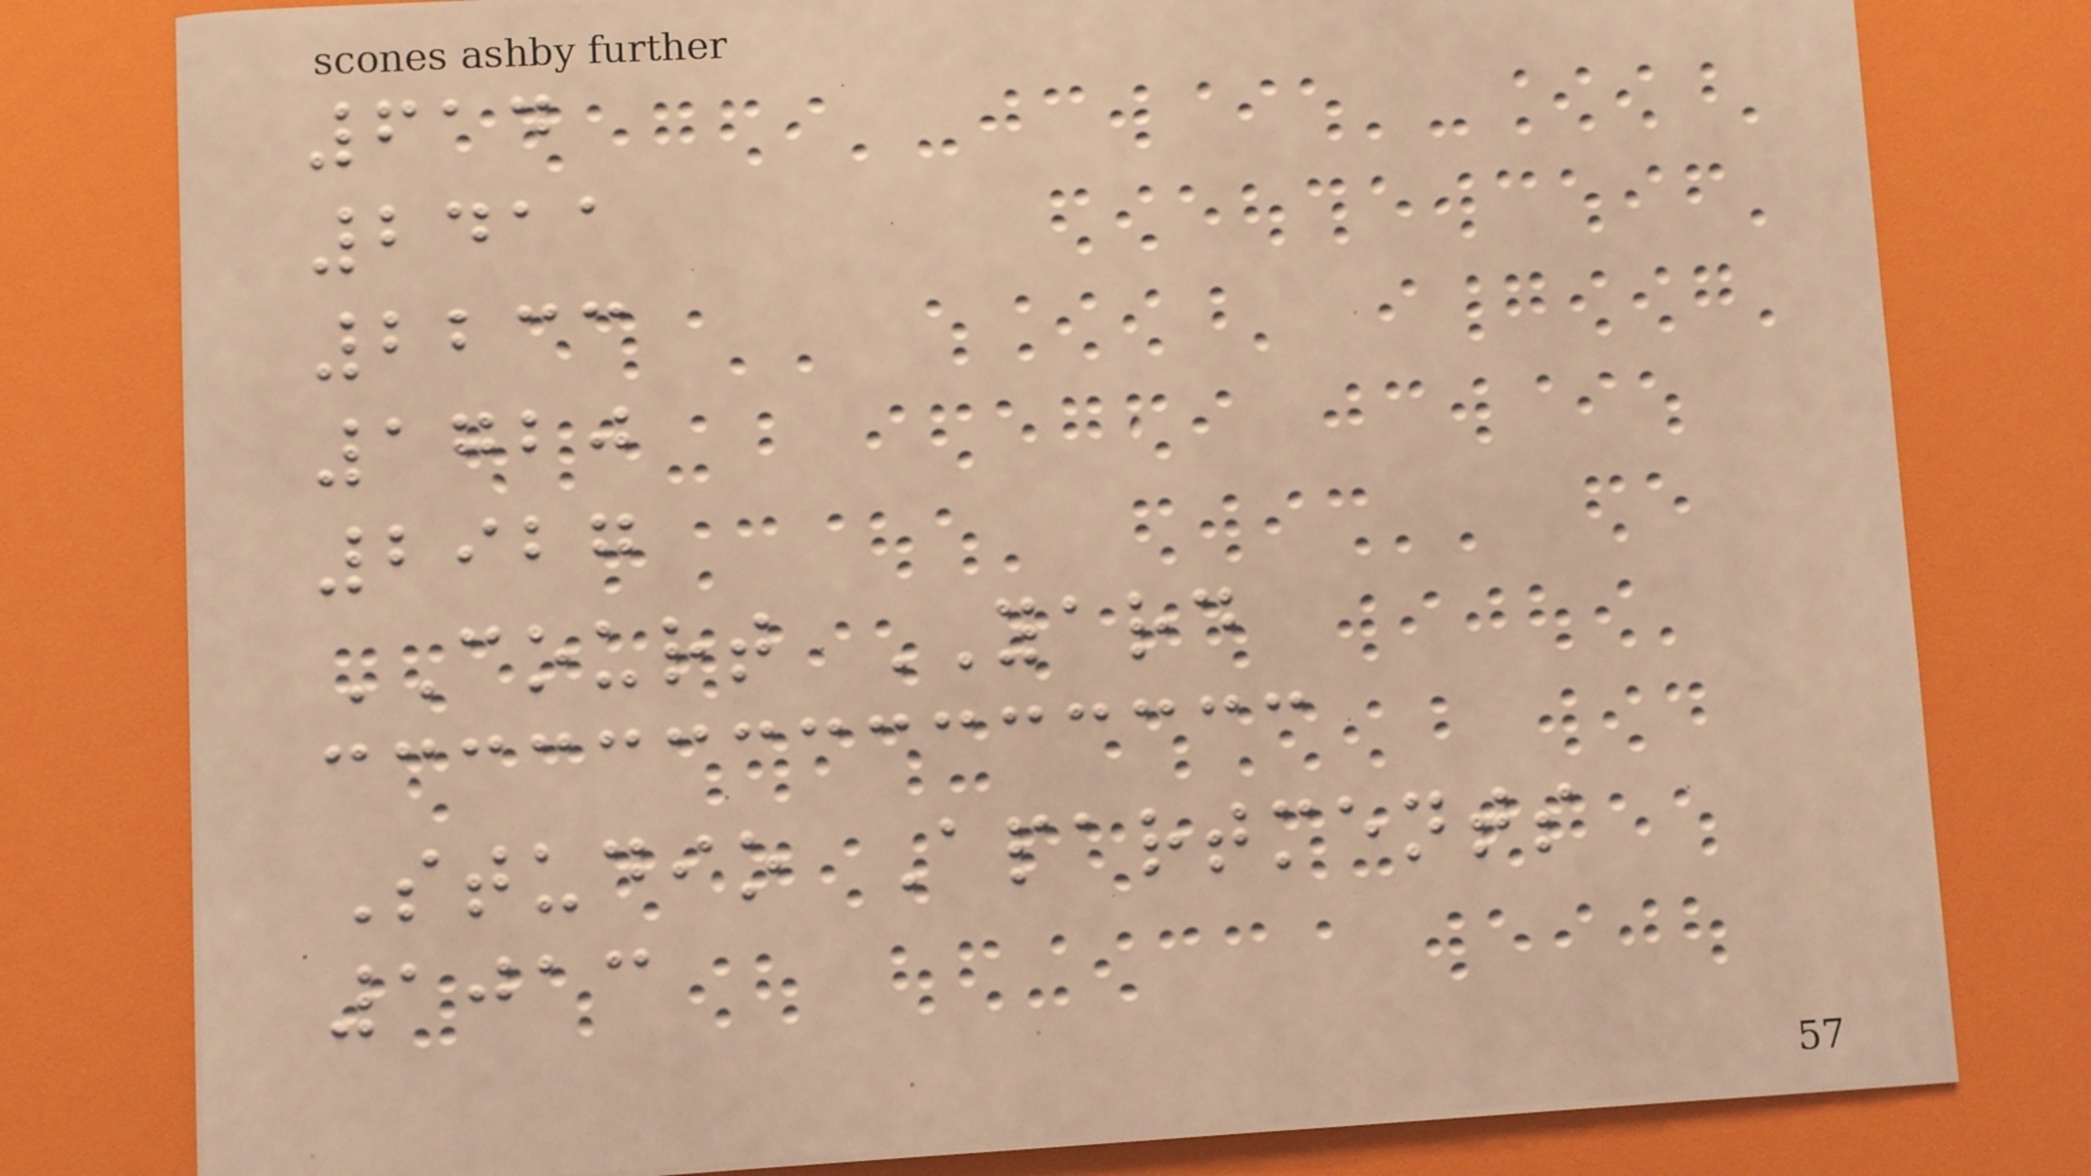614
2411
2233
1720
2927
COURT YARD
Studio Apartments
1013
